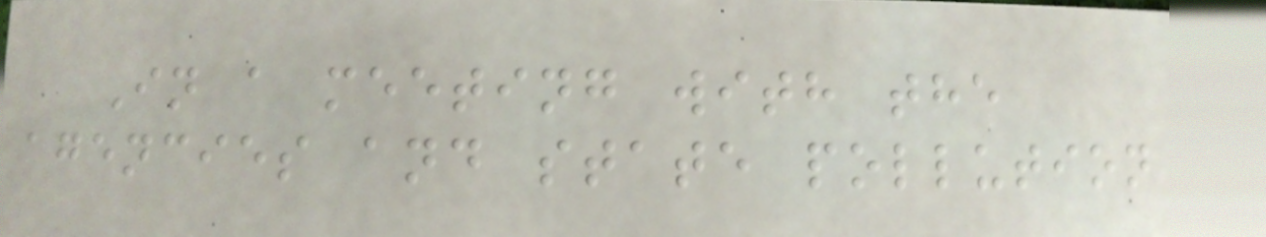In a meeting with the
agencies and state pollution
